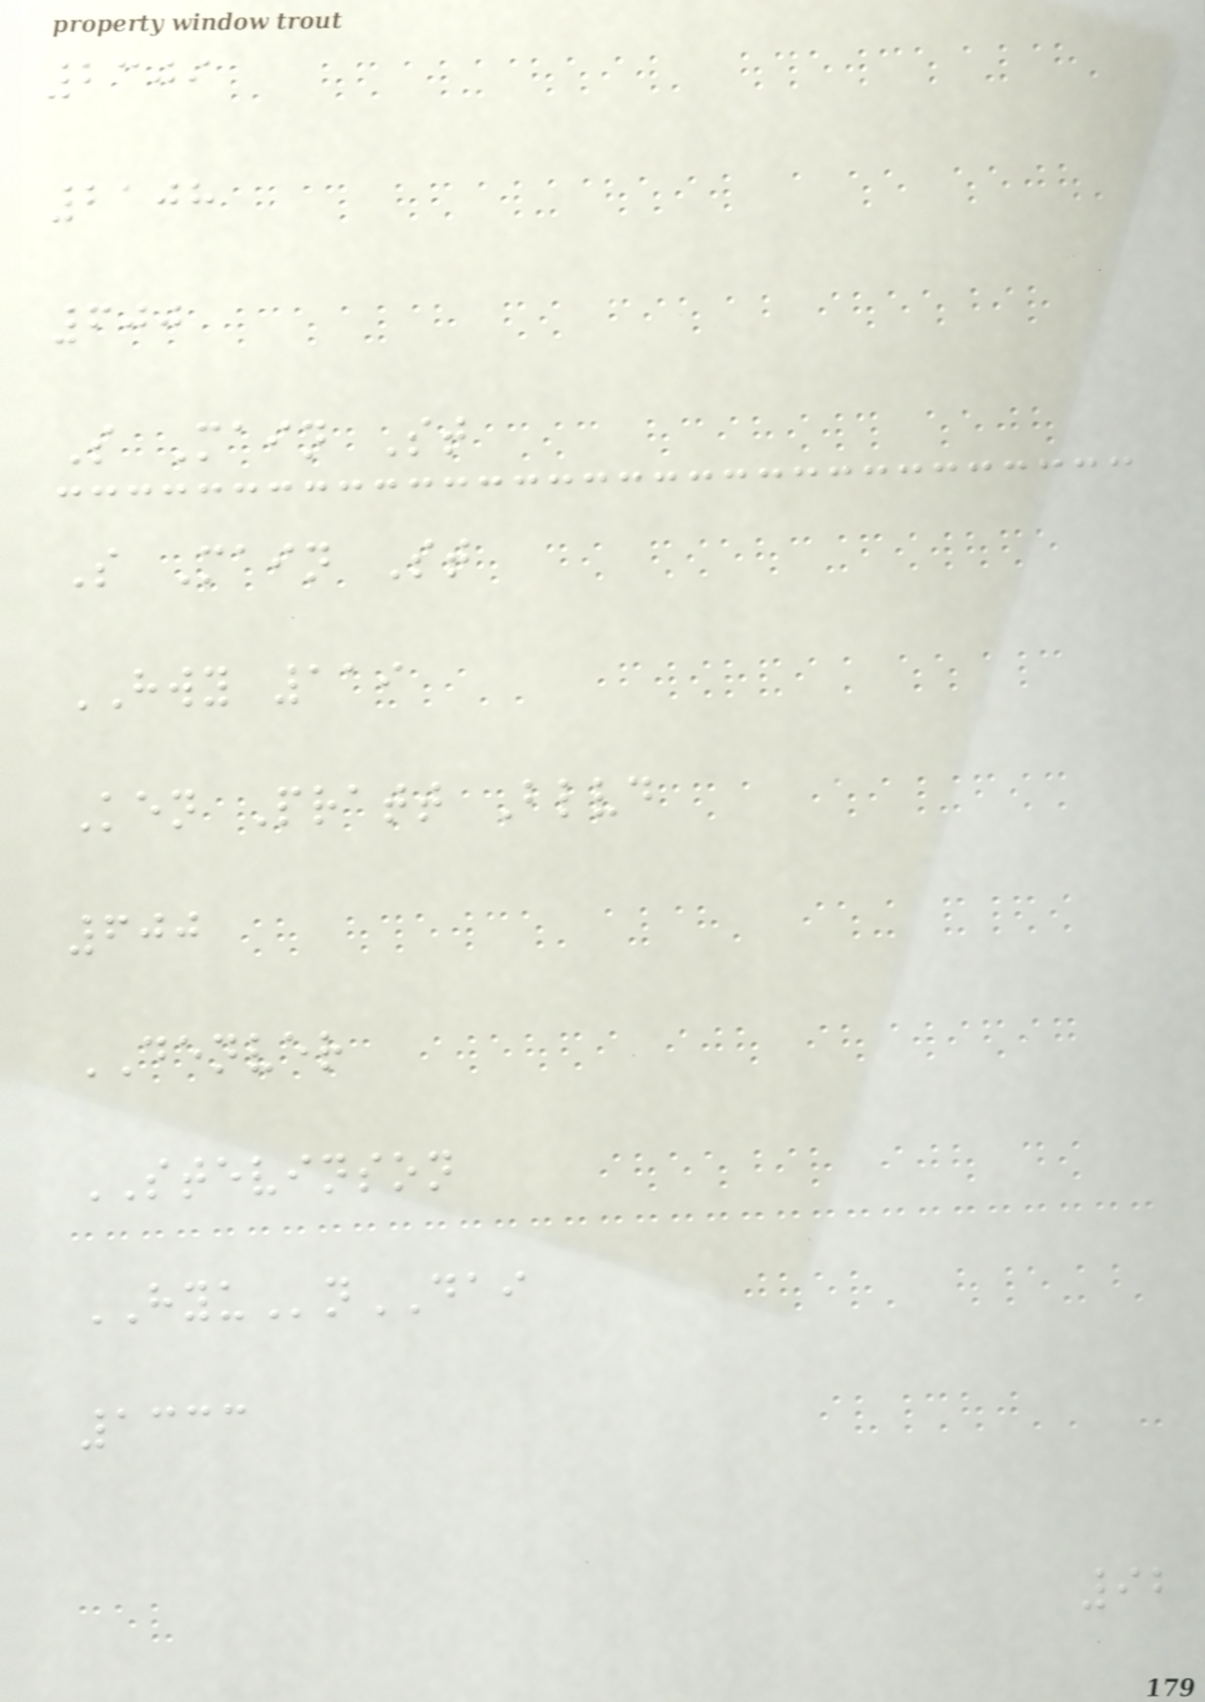2309
2108
600
S Main St
S Main St
HWY 119
Ken Pratt Blvd
600
DENVER
STEVINSON
HYUnDAI
1333
92
